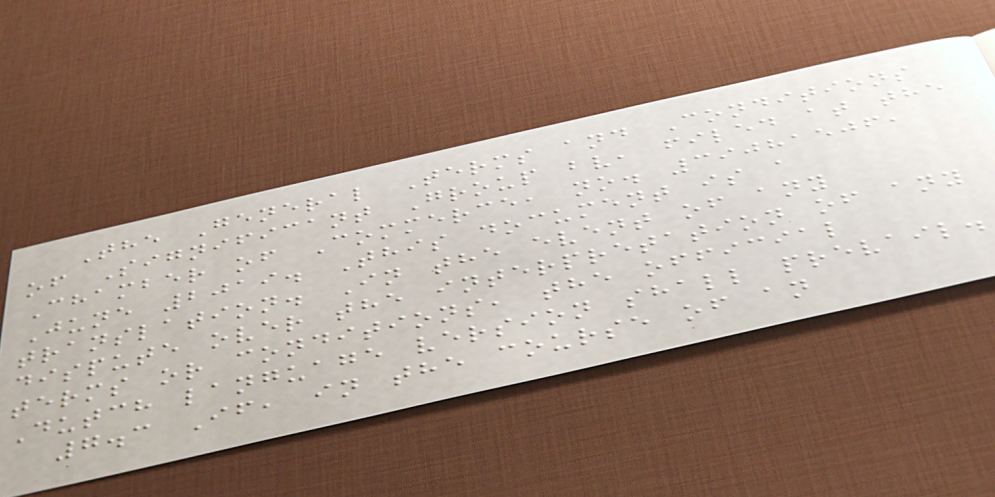The General Terms and Conditions
of Significant Group bv, filed at the
Chamber of Commerce, no. 39081506,
June 2019. This document is a
translation. In the event of any
dispute over the interpretation of any
terms or conditions, the official
Dutch language version shall prevail.
7.3 If, in the course of an
